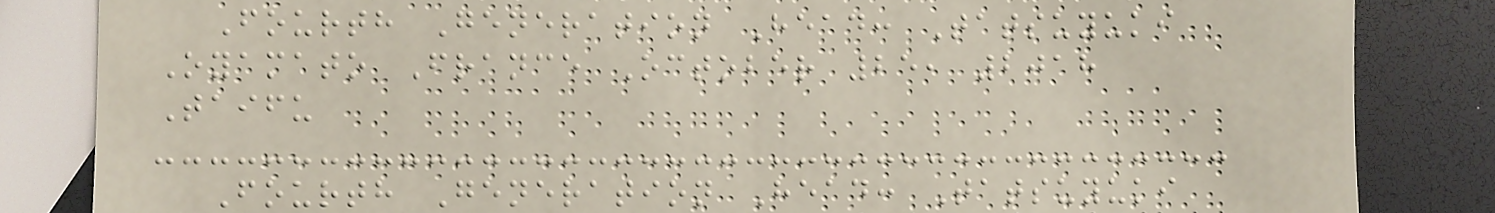Fourth Generation Head: Tatsuyuki
Oyamato France October 25, 2018
Taifu
Fourth Generation Head: Tatsuyuki
